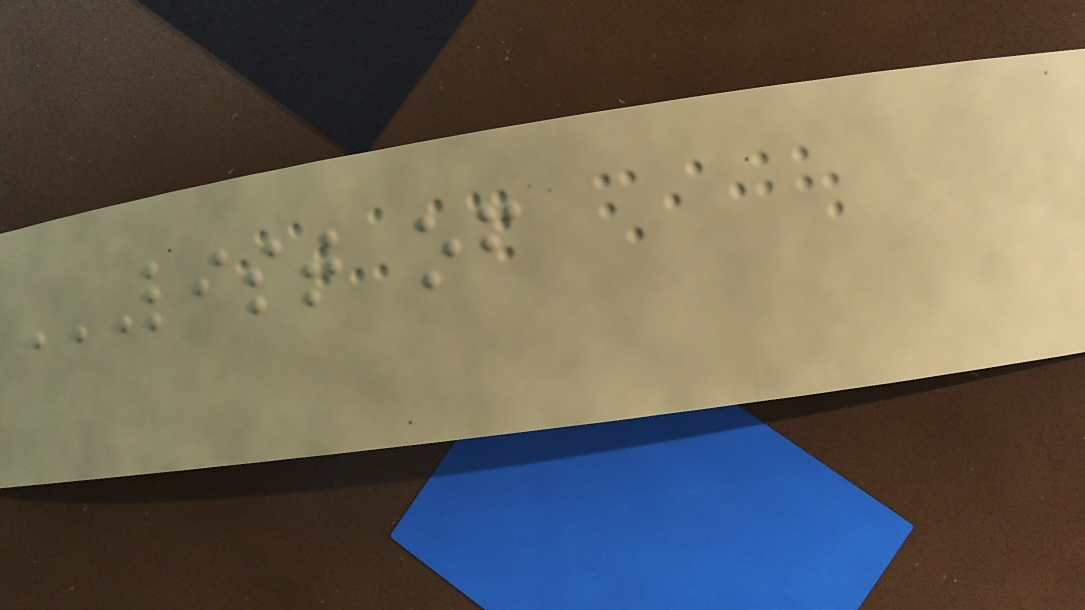LIST OF
